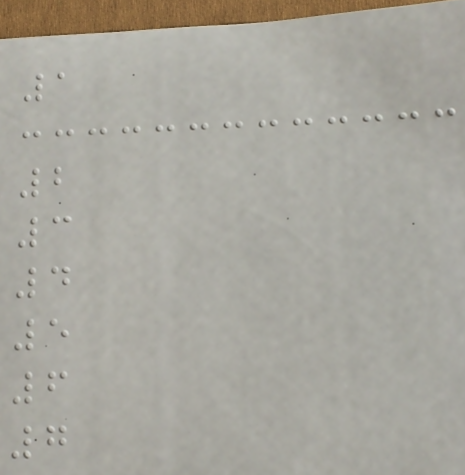1
2
3
4
5
6
7
